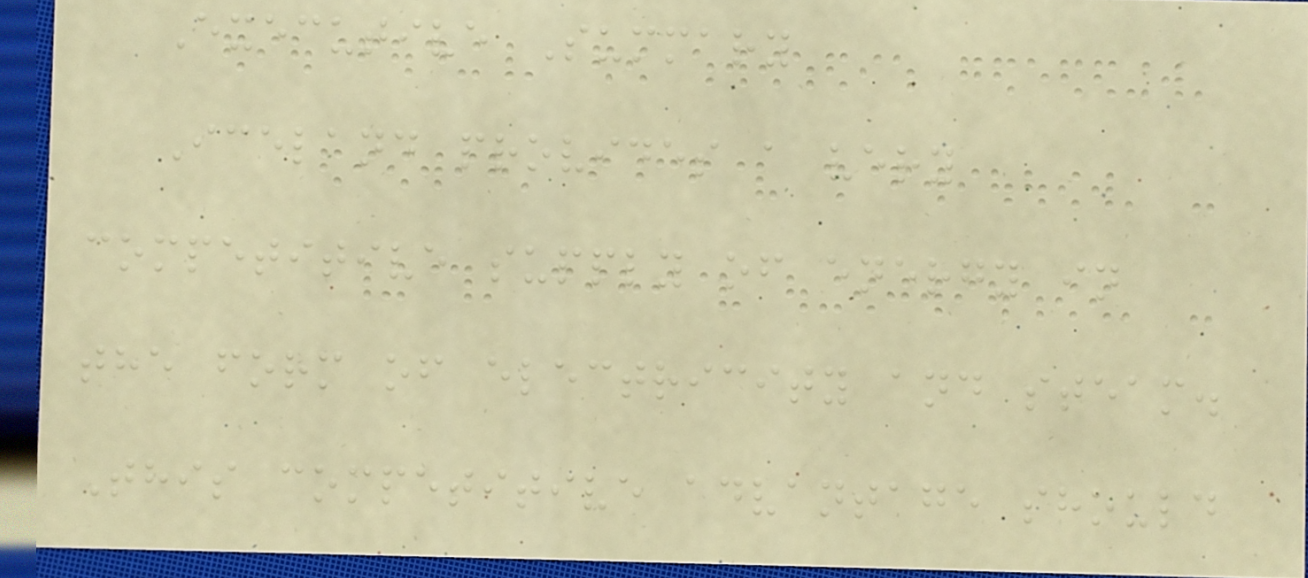Executive Summary
Iceland provides a very
competitive supply of energy in
the form of electricity and steam.
This competitive advantage should
